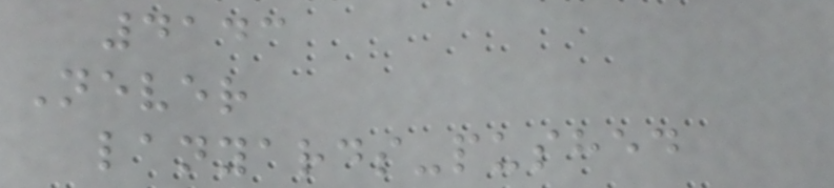4143
Never
lanyards-pushed
